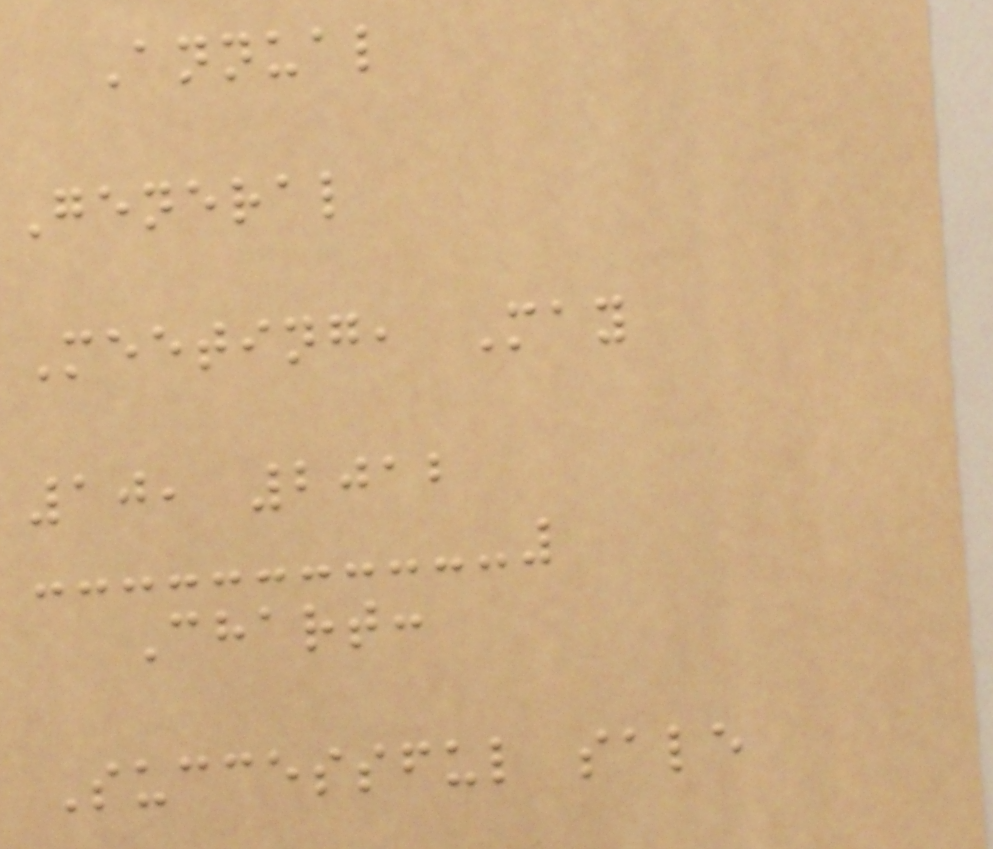Annual
General
Meeting, May
10, 2012
Chart:
Successful sale
